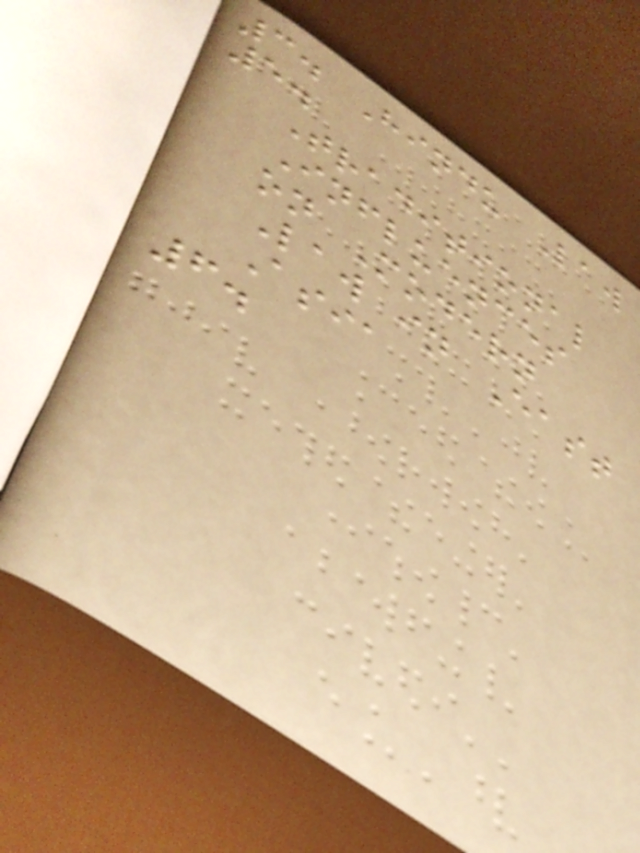3. Hindu Law
5.
Traditional
Influences
on Modern
Law in East
Asia
6.
